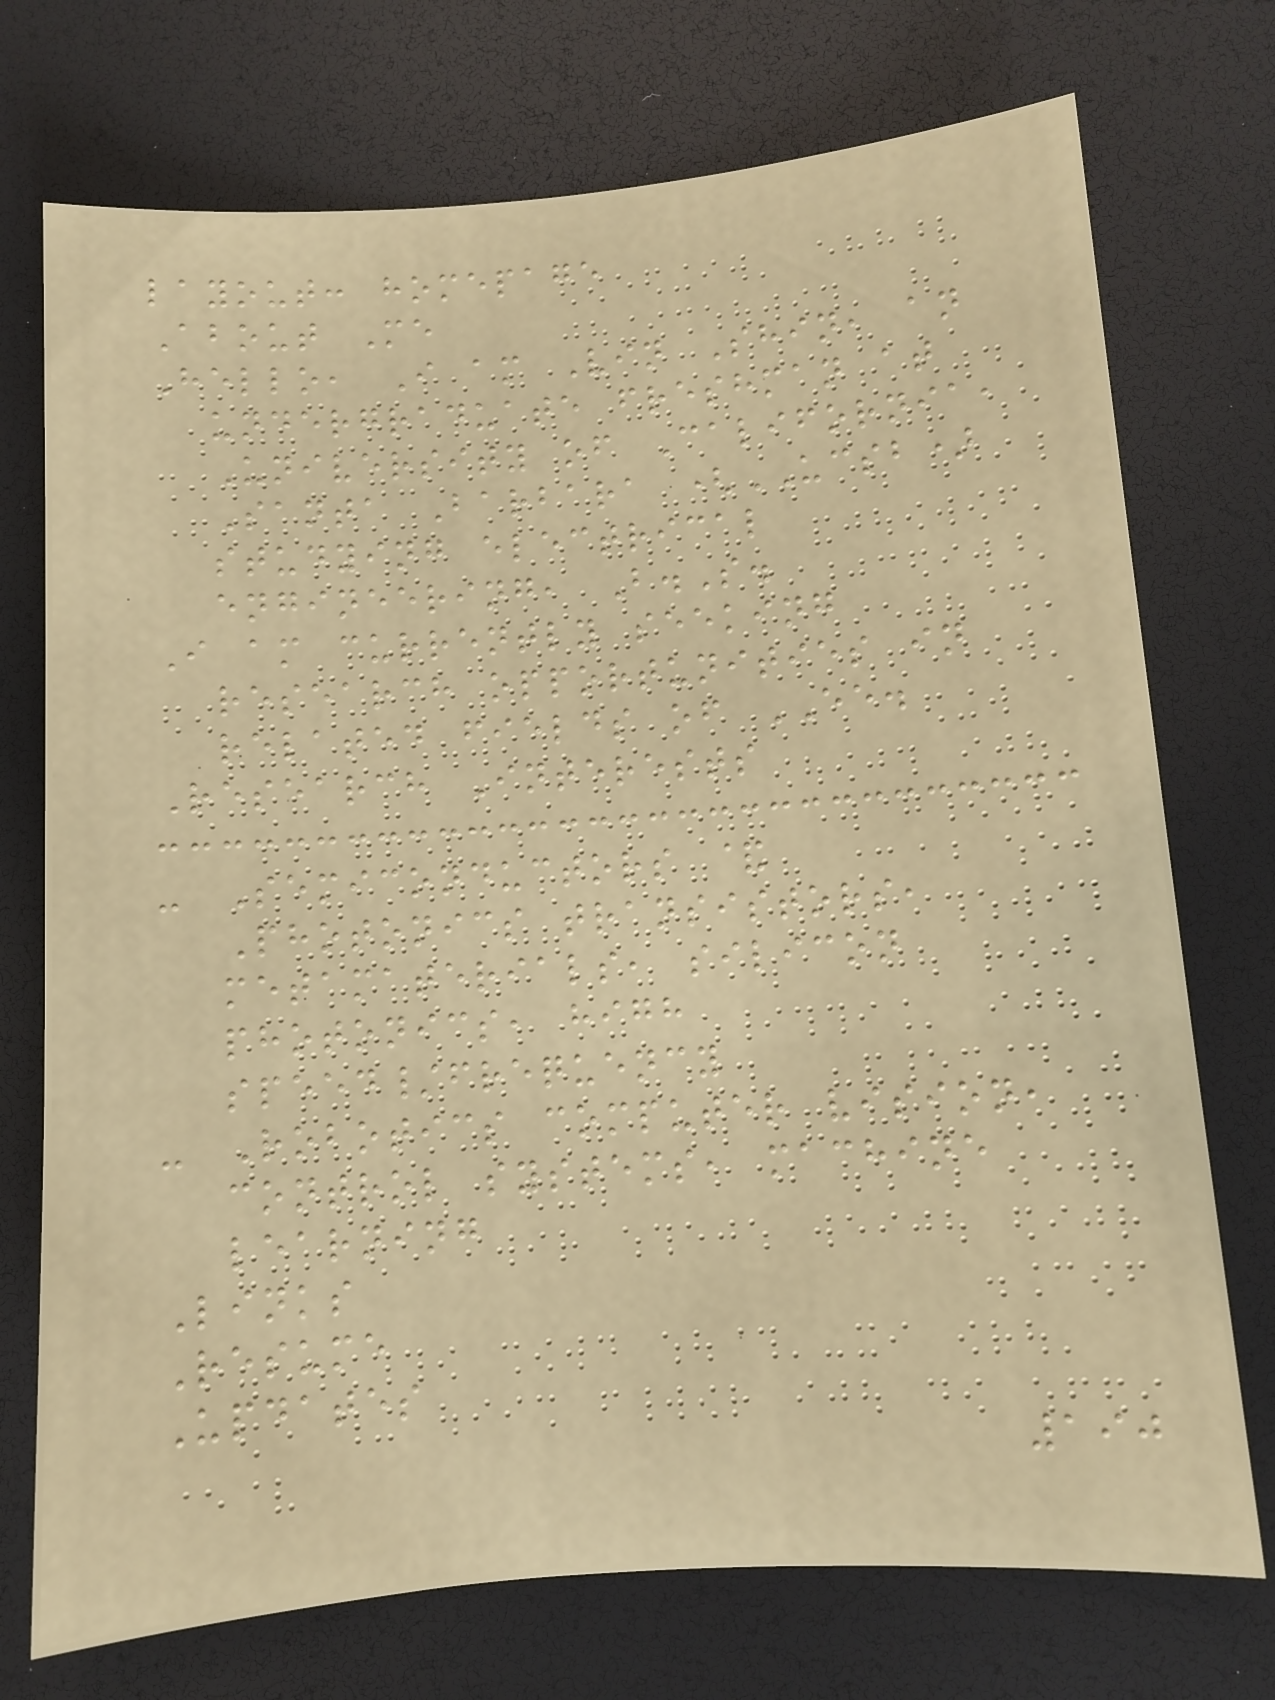layout: homepage
About Me
Hello, I am Vin Shin, an
undergraduate freshman at
University of California,
Santa Barbara (UCSB)
studying electrical
engineering, B.S.
I am currently seeking
research opportunities in
related fields of EE.
Research Interests
- Semiconductors &
Photonics transistors,
metamaterials, silicon
photonics, high
speed/frequency
- Robotics computer vision,
control systems, machine
learning
Links
Resume
Updates
190
